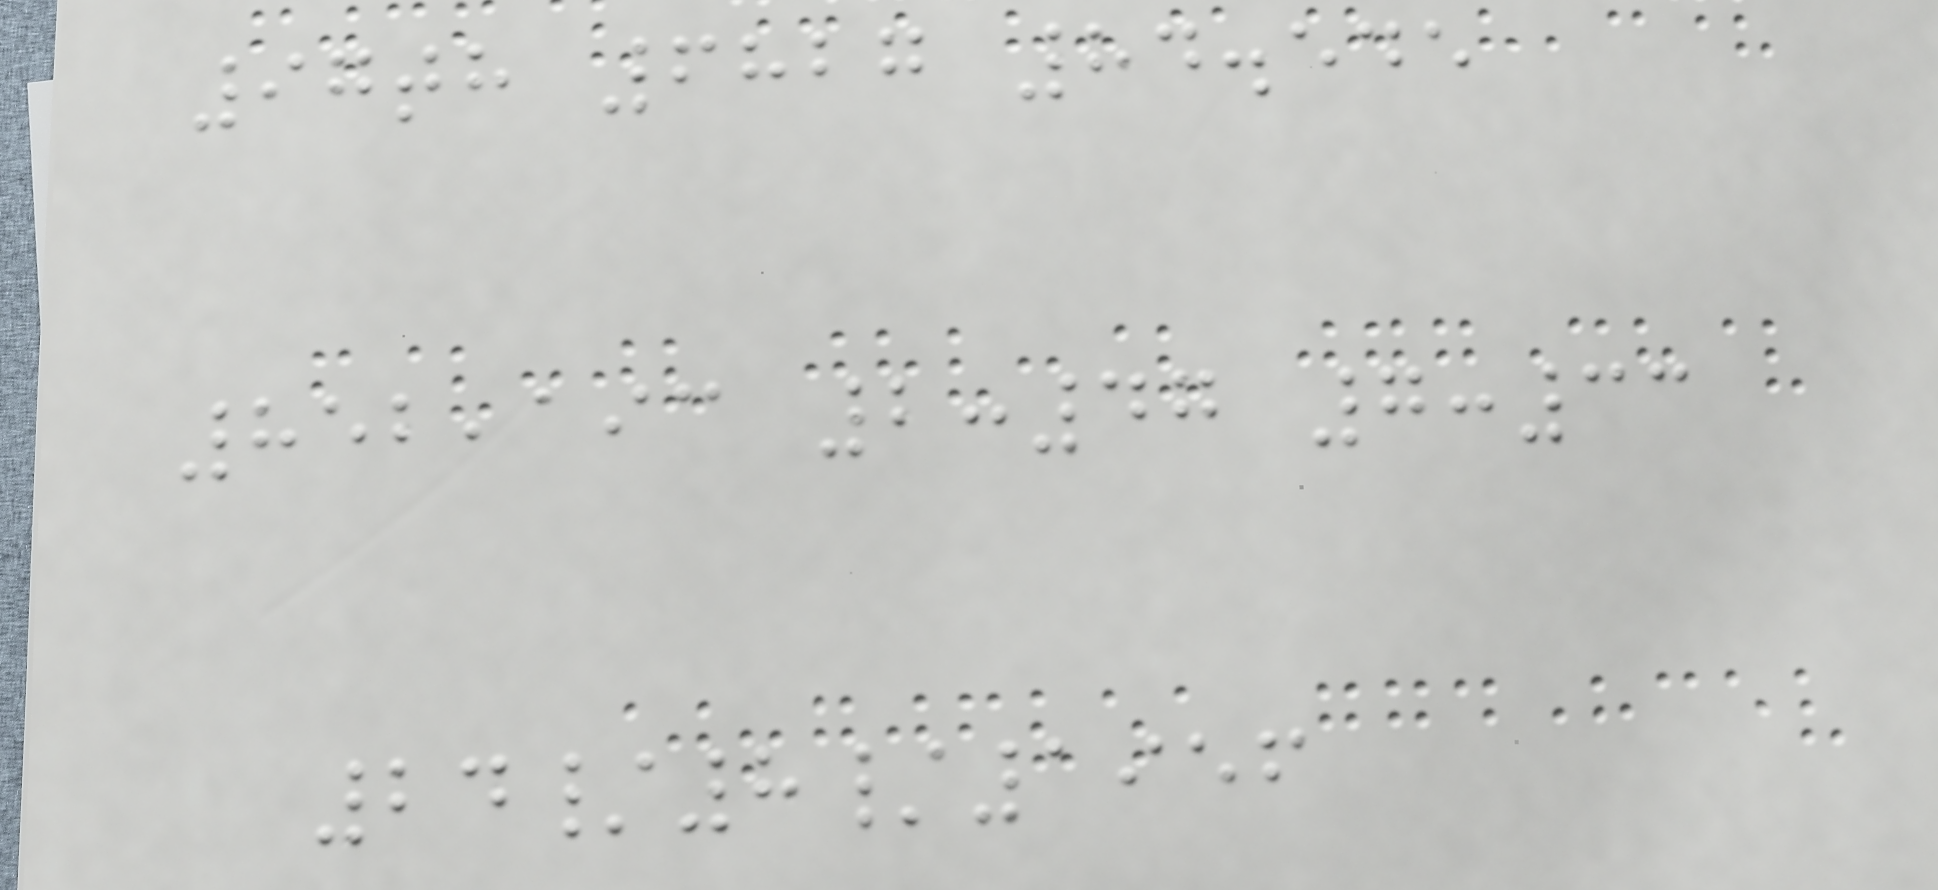97th 6827 84.545
852,193 2:47 7:33
24/8/1956
